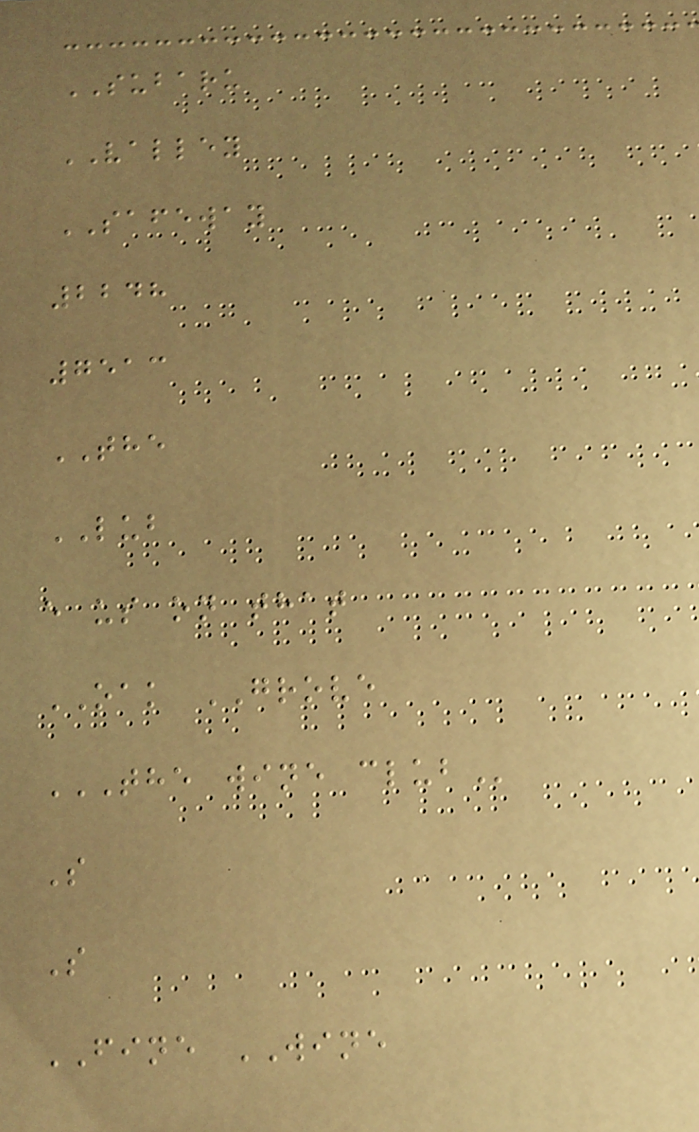SUBARU
VALLEY
SAFEWAY
2248
7513
THE
LUB
e us on that
OAK GROVE
THE WINE CLUB
S
S
FINE WINE
